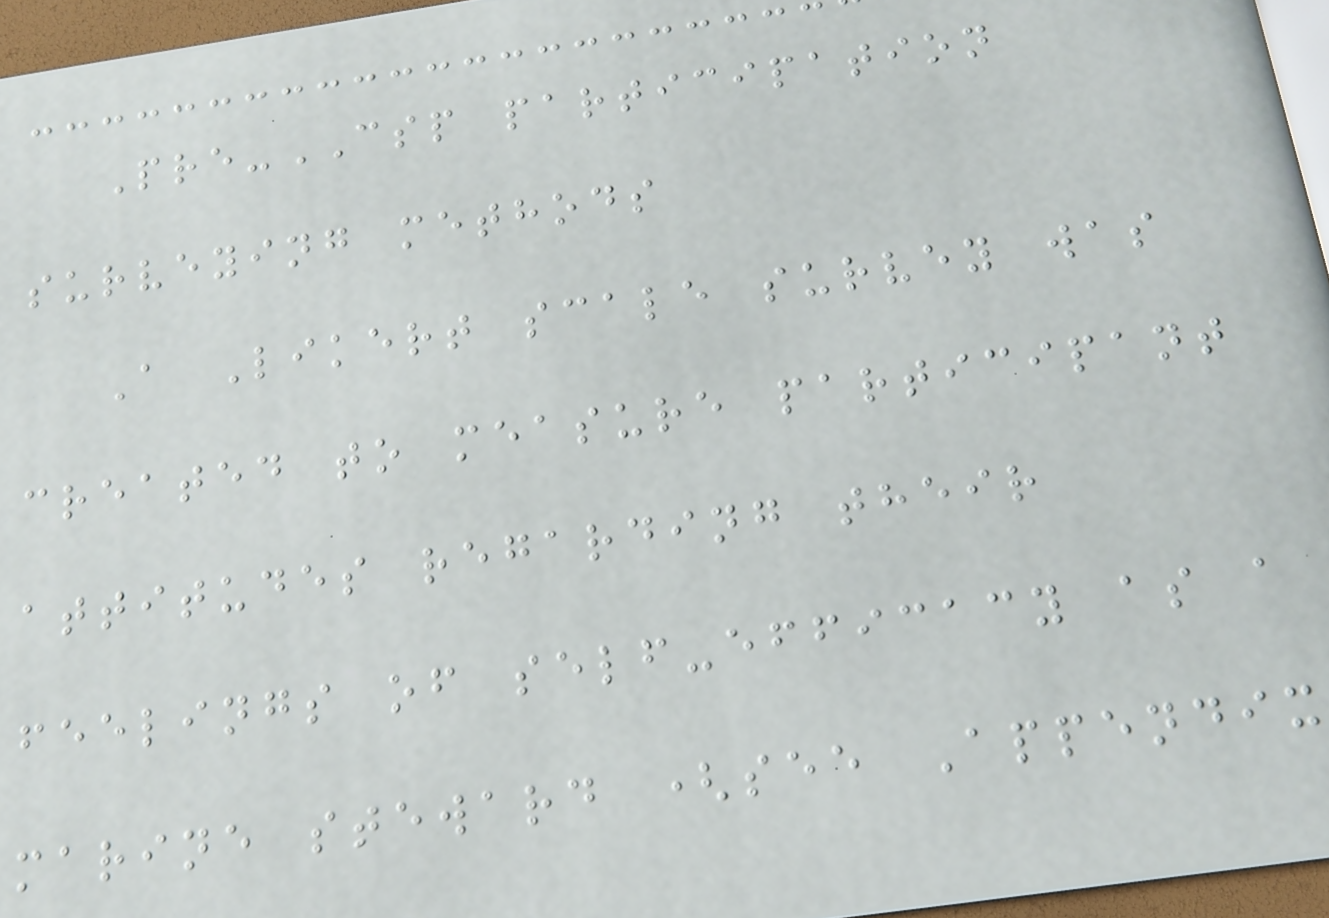Pre-CSP participation
surveying methods
A Likert scale survey was
created to measure participant
attitudes regarding their
feelings of self-efficacy as a
marine steward (see Appendix
